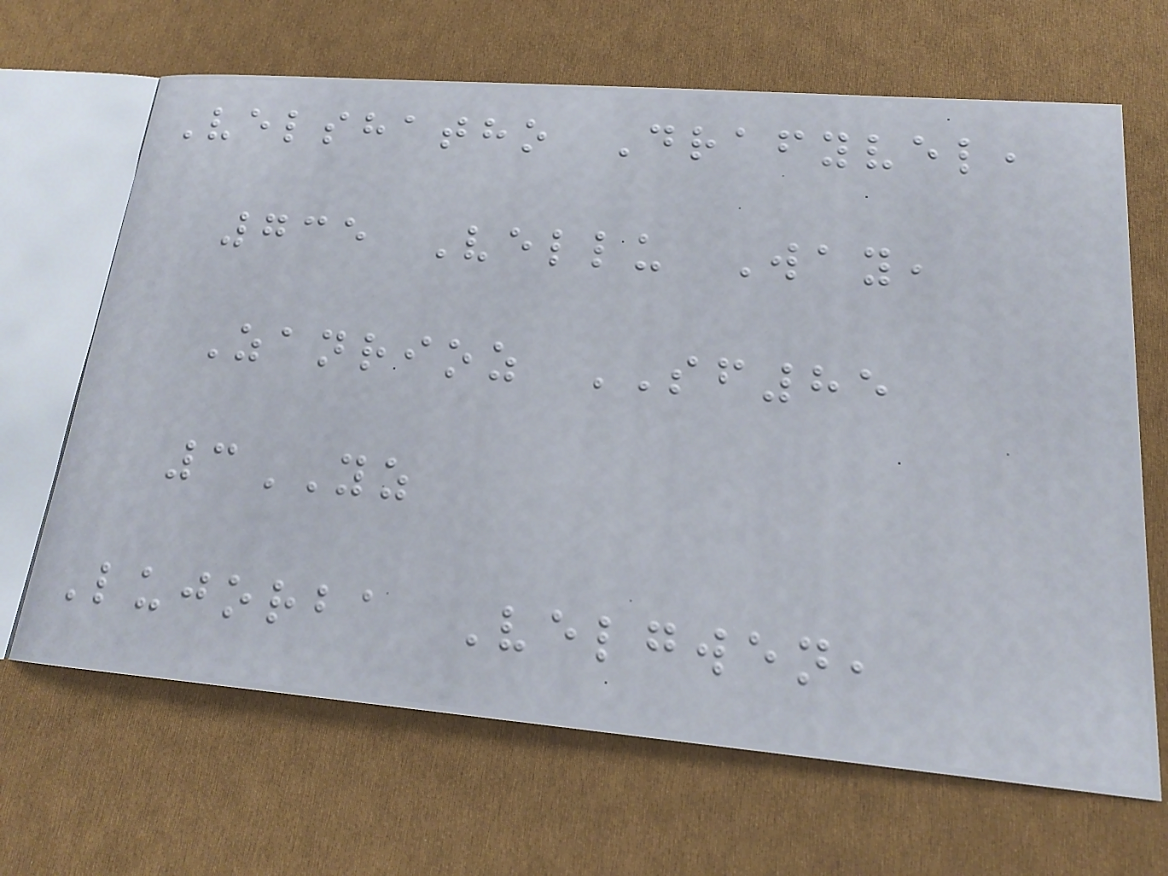Velshatho Drafyvel,
735 Vellu Way,
Zanrioz SF85
3YZ
Lujorba Velgwen,
